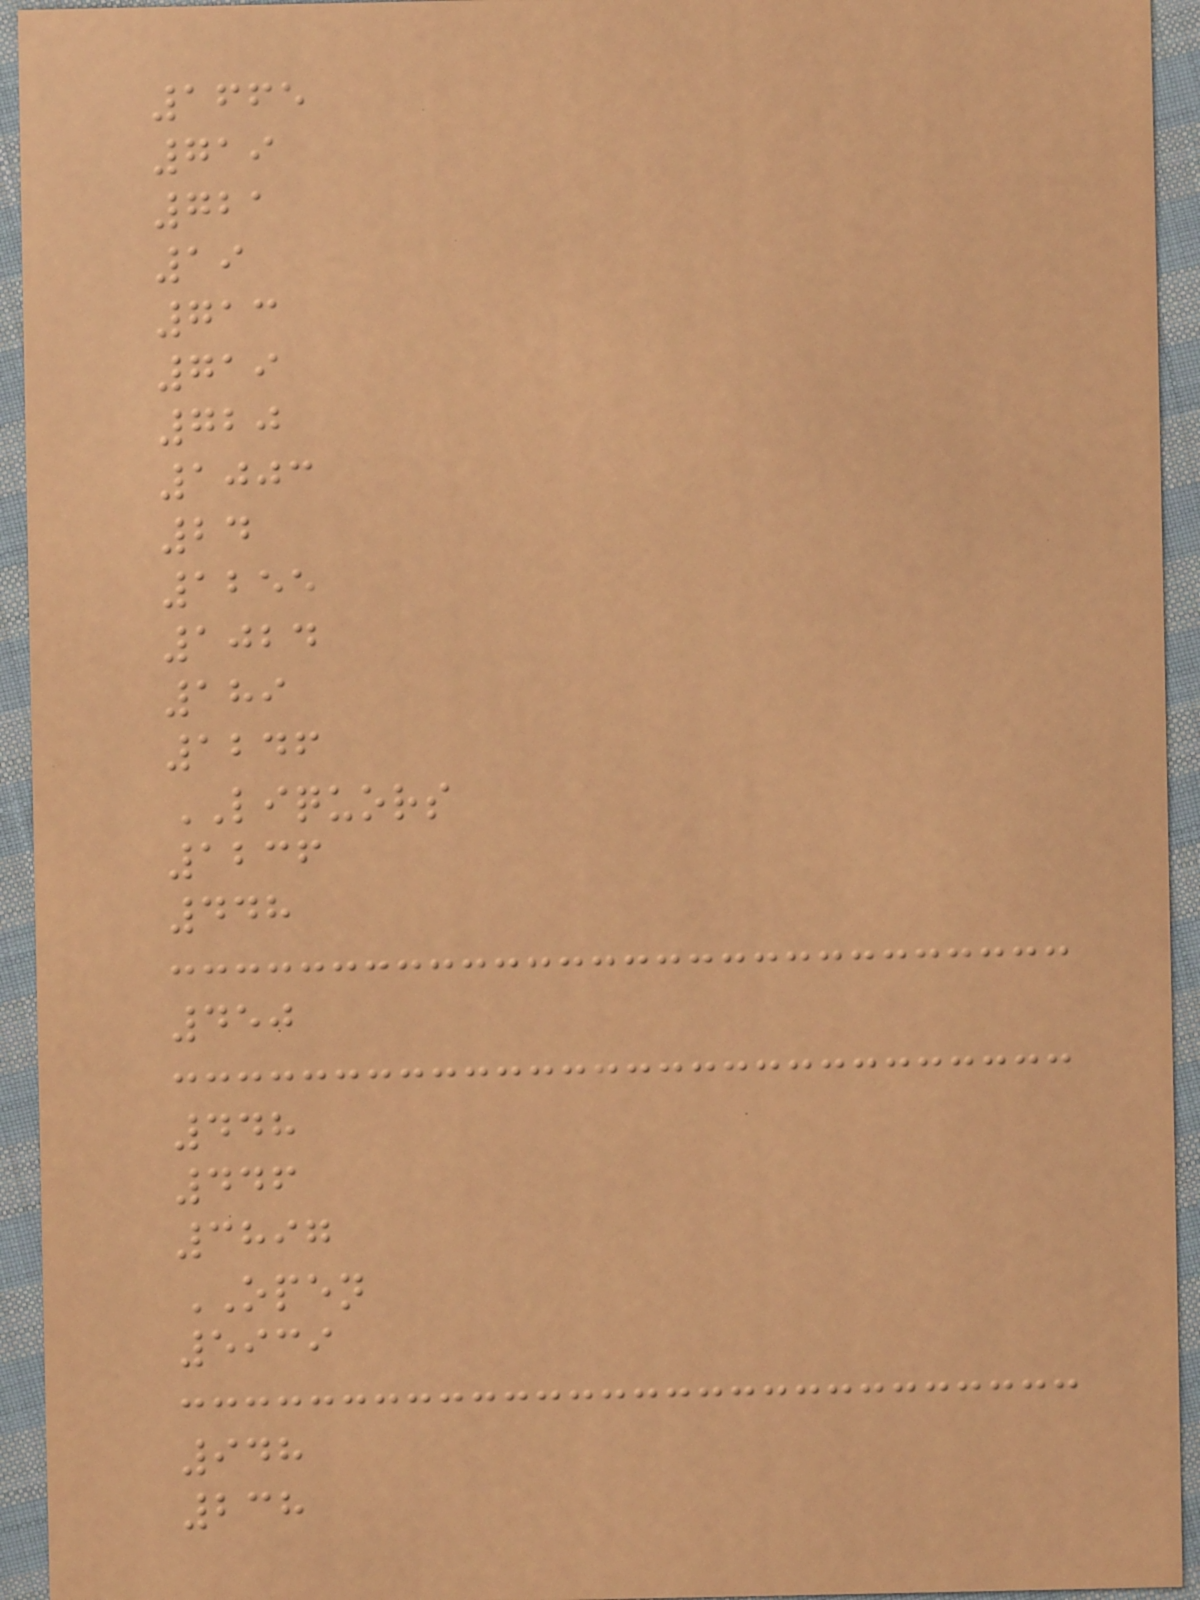1665
719
721
19
713
719
720
1003
24
1255
1024
189
1246
LIQUORS
1236
448
450
448
446
3897
OPEN
5939
948
238
